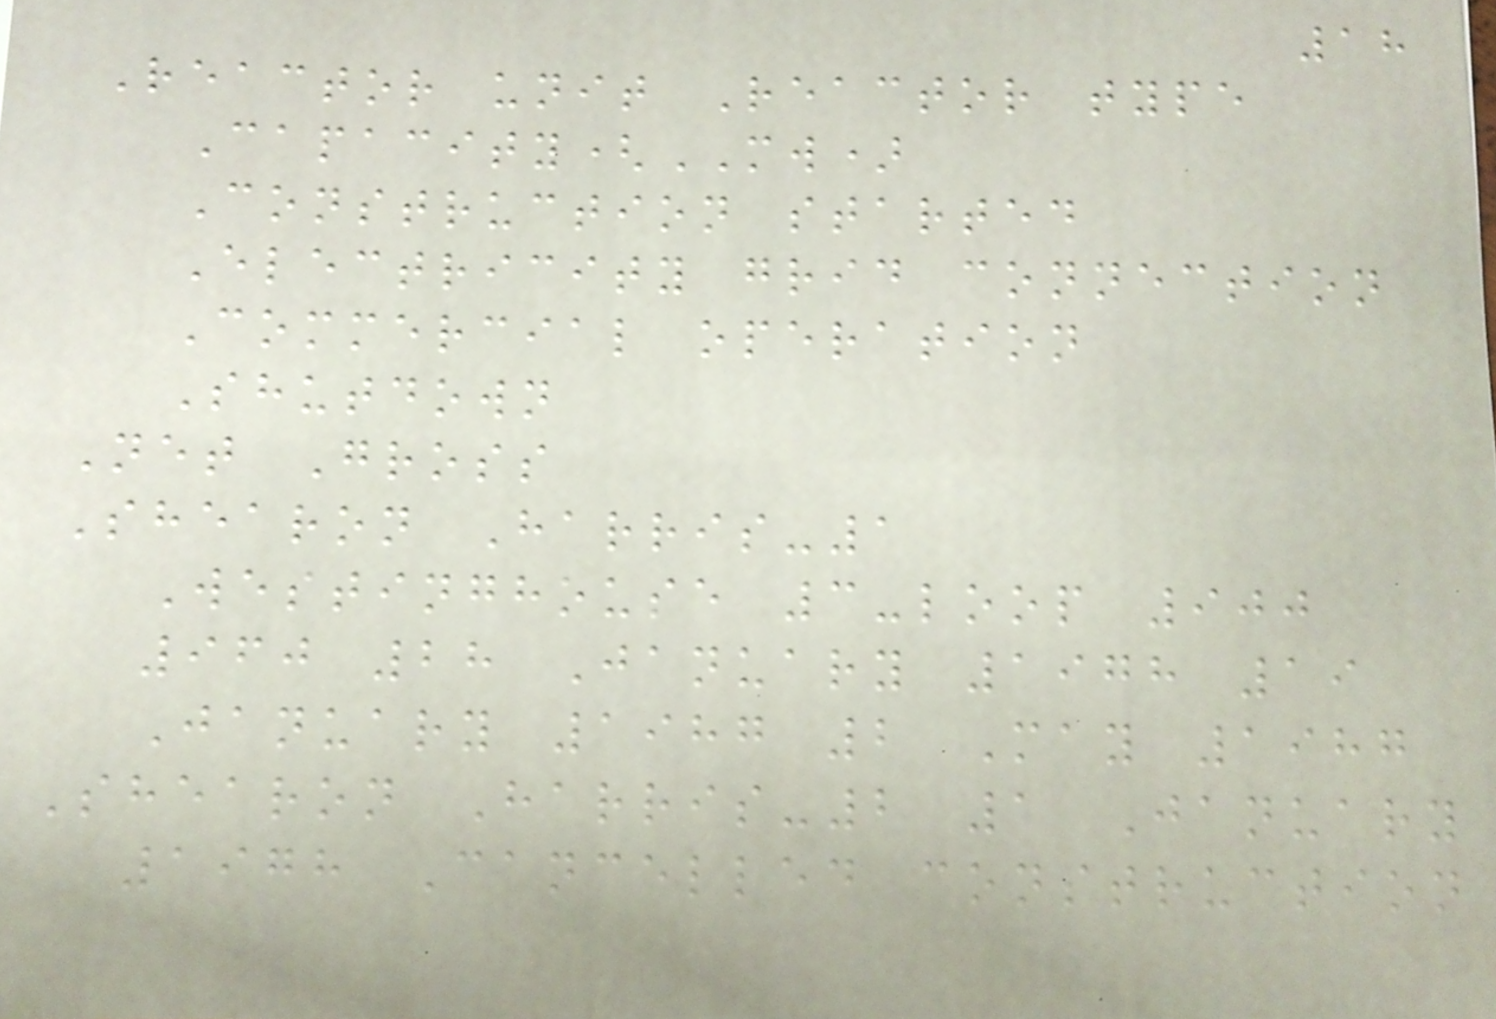18
Reactor unit Reactor type
Capacity(MW)
Construction started
Electricity grid connection
Commercial operation
Shutdown
Net Gross
Shearon Harris-1
Westinghouse 3-loop 900
960 28 January 1978 19
January 1987 2 May 1987
Shearon Harris-2 1 January
1978 Cancelled construction
